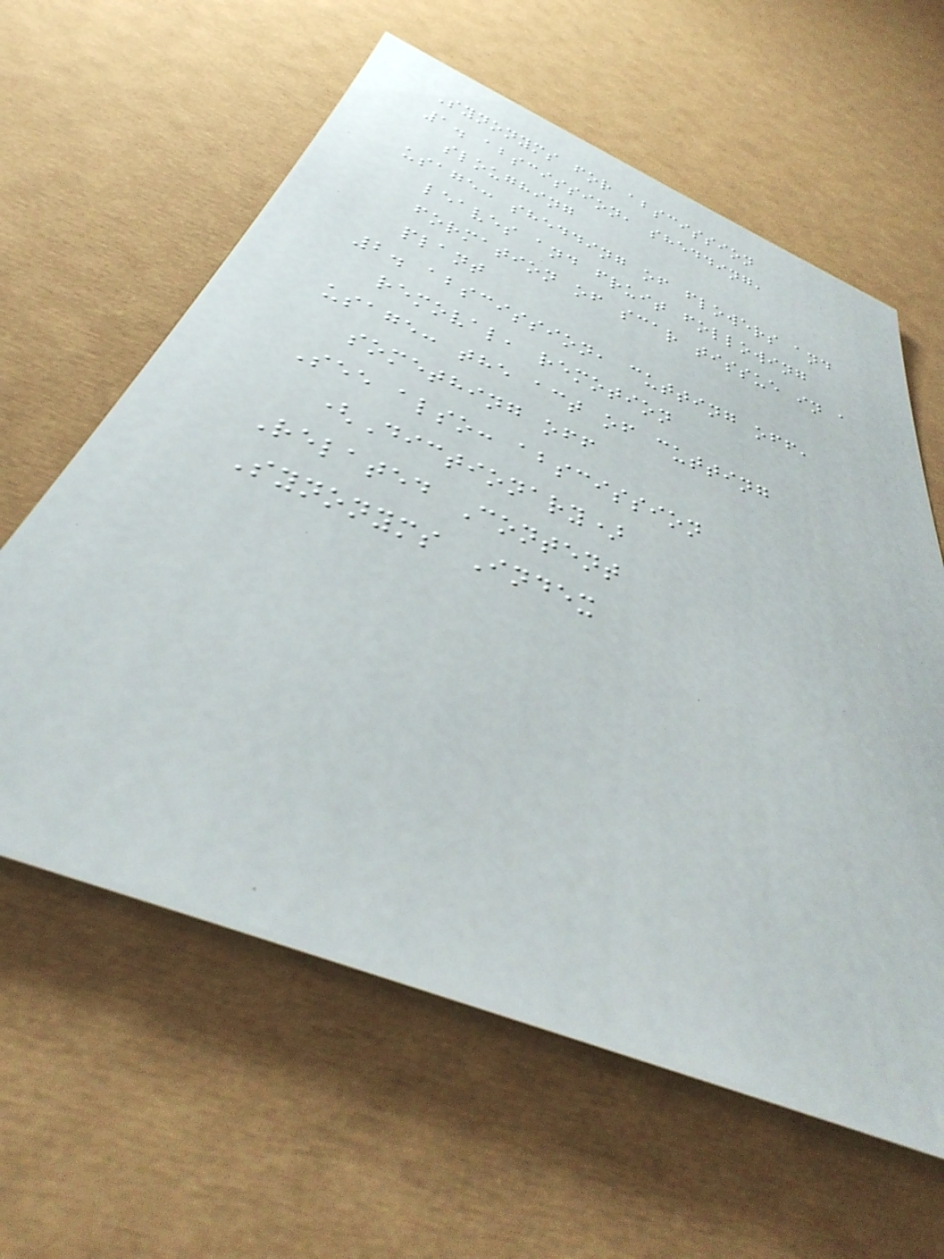Synonyms for abscission
1. abscission, shedding,
sloughing
usage: shedding of flowers and
leaves and fruit following
formation of scar tissue in a
plant
2. abscission, cutting off,
removal, remotion
usage: the act of cutting
something off
See also: abscission
(Dictionary)
Related Content
Synonyms Index
